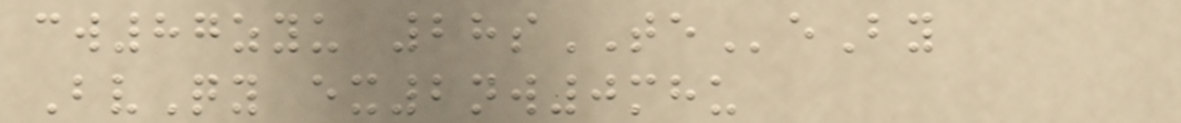cw87zyu 28sTEeBy
BvQy ex2nw0mhu
